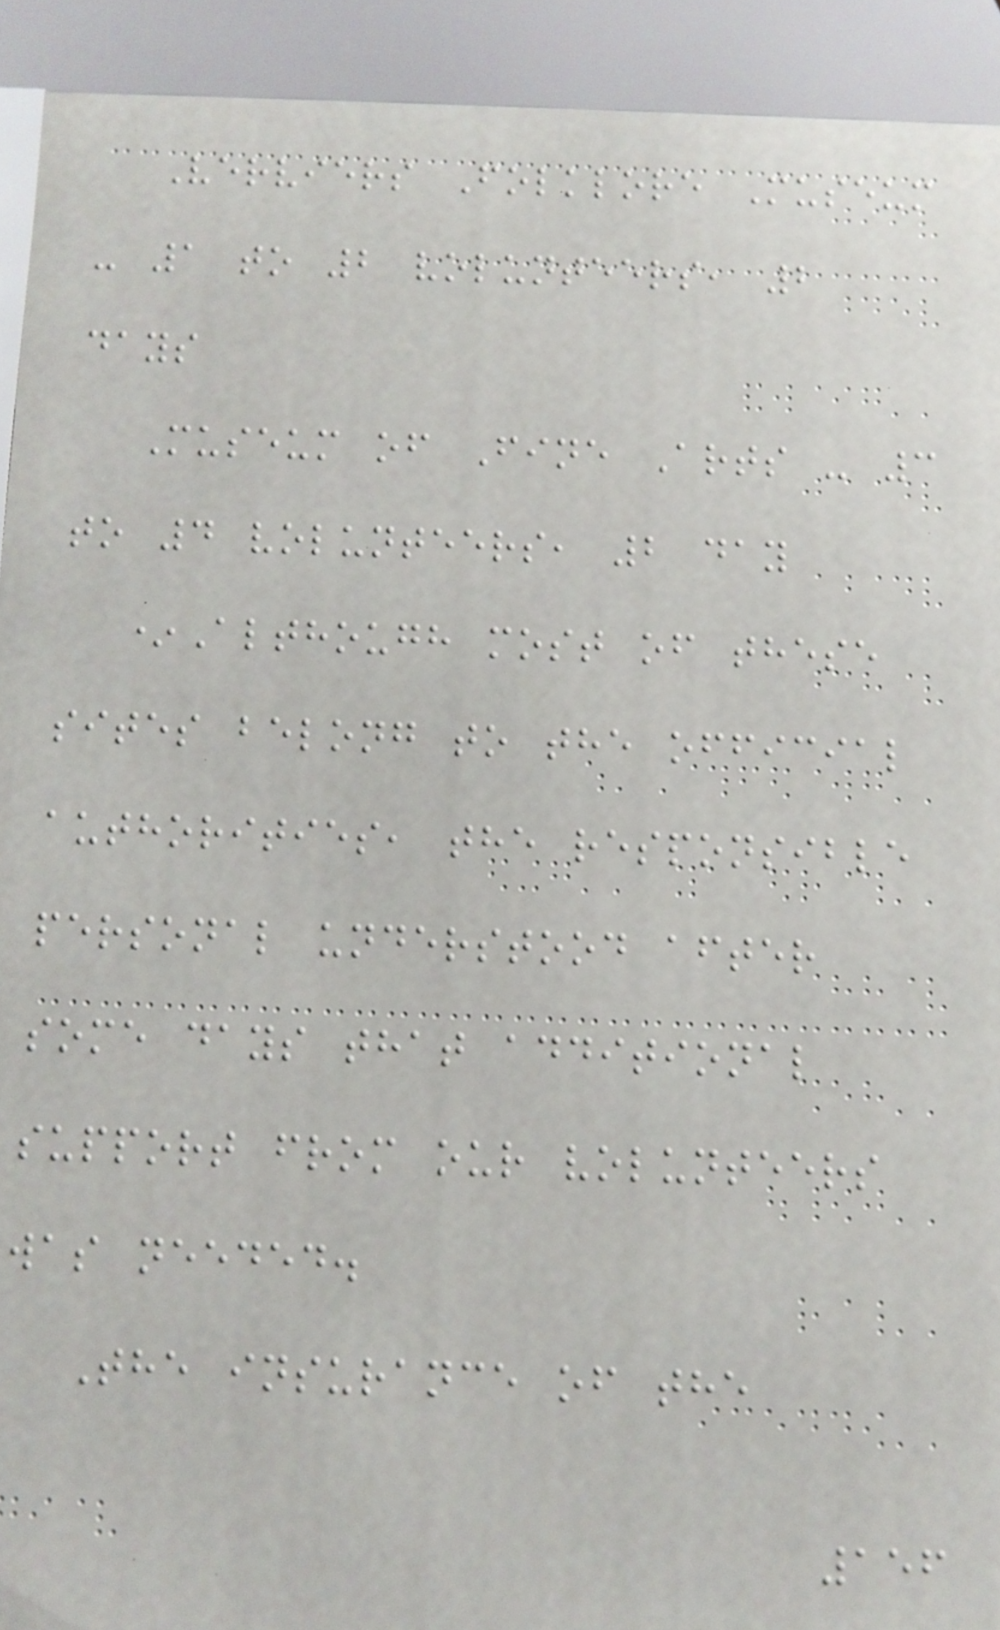Verviers Folklore Museum
- 1 to 2 volunteers, 2
days
Museum of Fine Arts - 3
to 4 volunteers, 2 day
*Although most of these
sites belong to the official
authorities, the responsible
personal understood after
some days that additional
support from our volunteers
was needed.
The insurance of the
156
